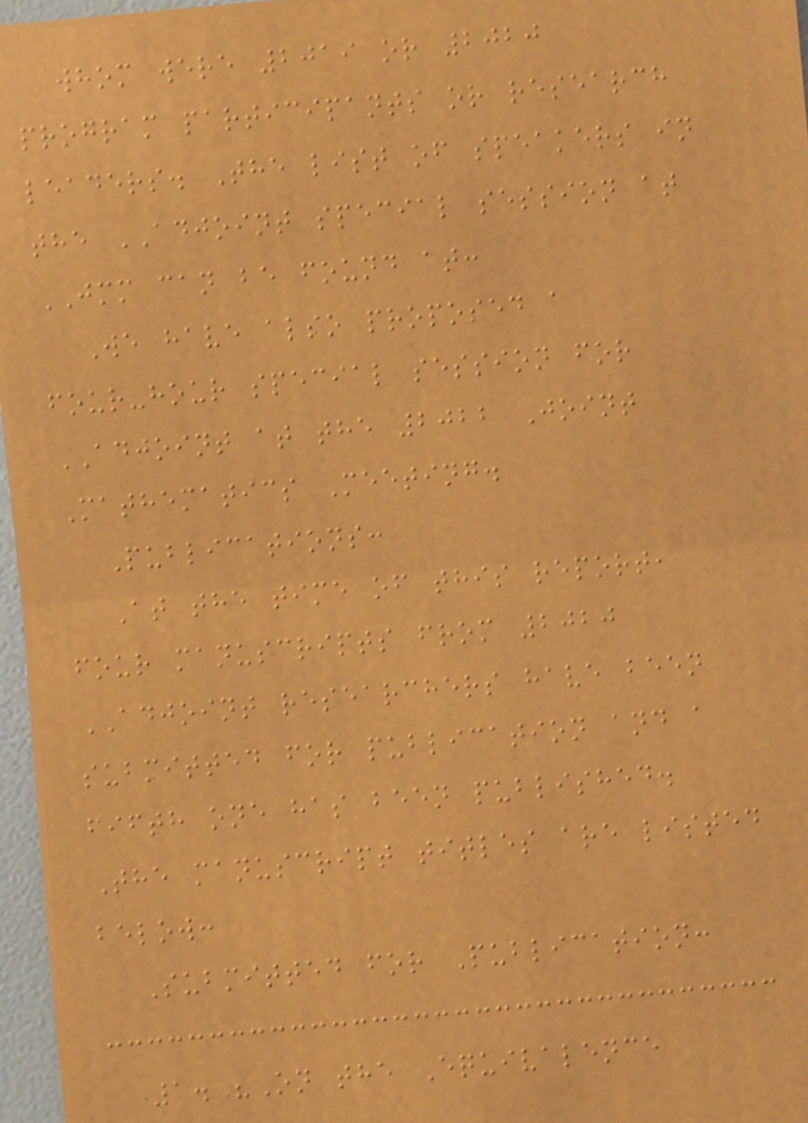whom were 2019 or 2020
program participants or research
leaders. The list of speakers in
the ADJOINT special session at
JMM can be found at:
We have also proposed a
four-hour special session for
ADJOINT at the 2022 Joint
Mathematics Meeting.
Publications:
At the time of this report,
four manuscripts from 2020
ADJOINT researchers have been
submitted for publication and a
fifth one has been published.
The manuscript titles are listed
below:
Submitted for Publication:
1. "On the Equivalence
